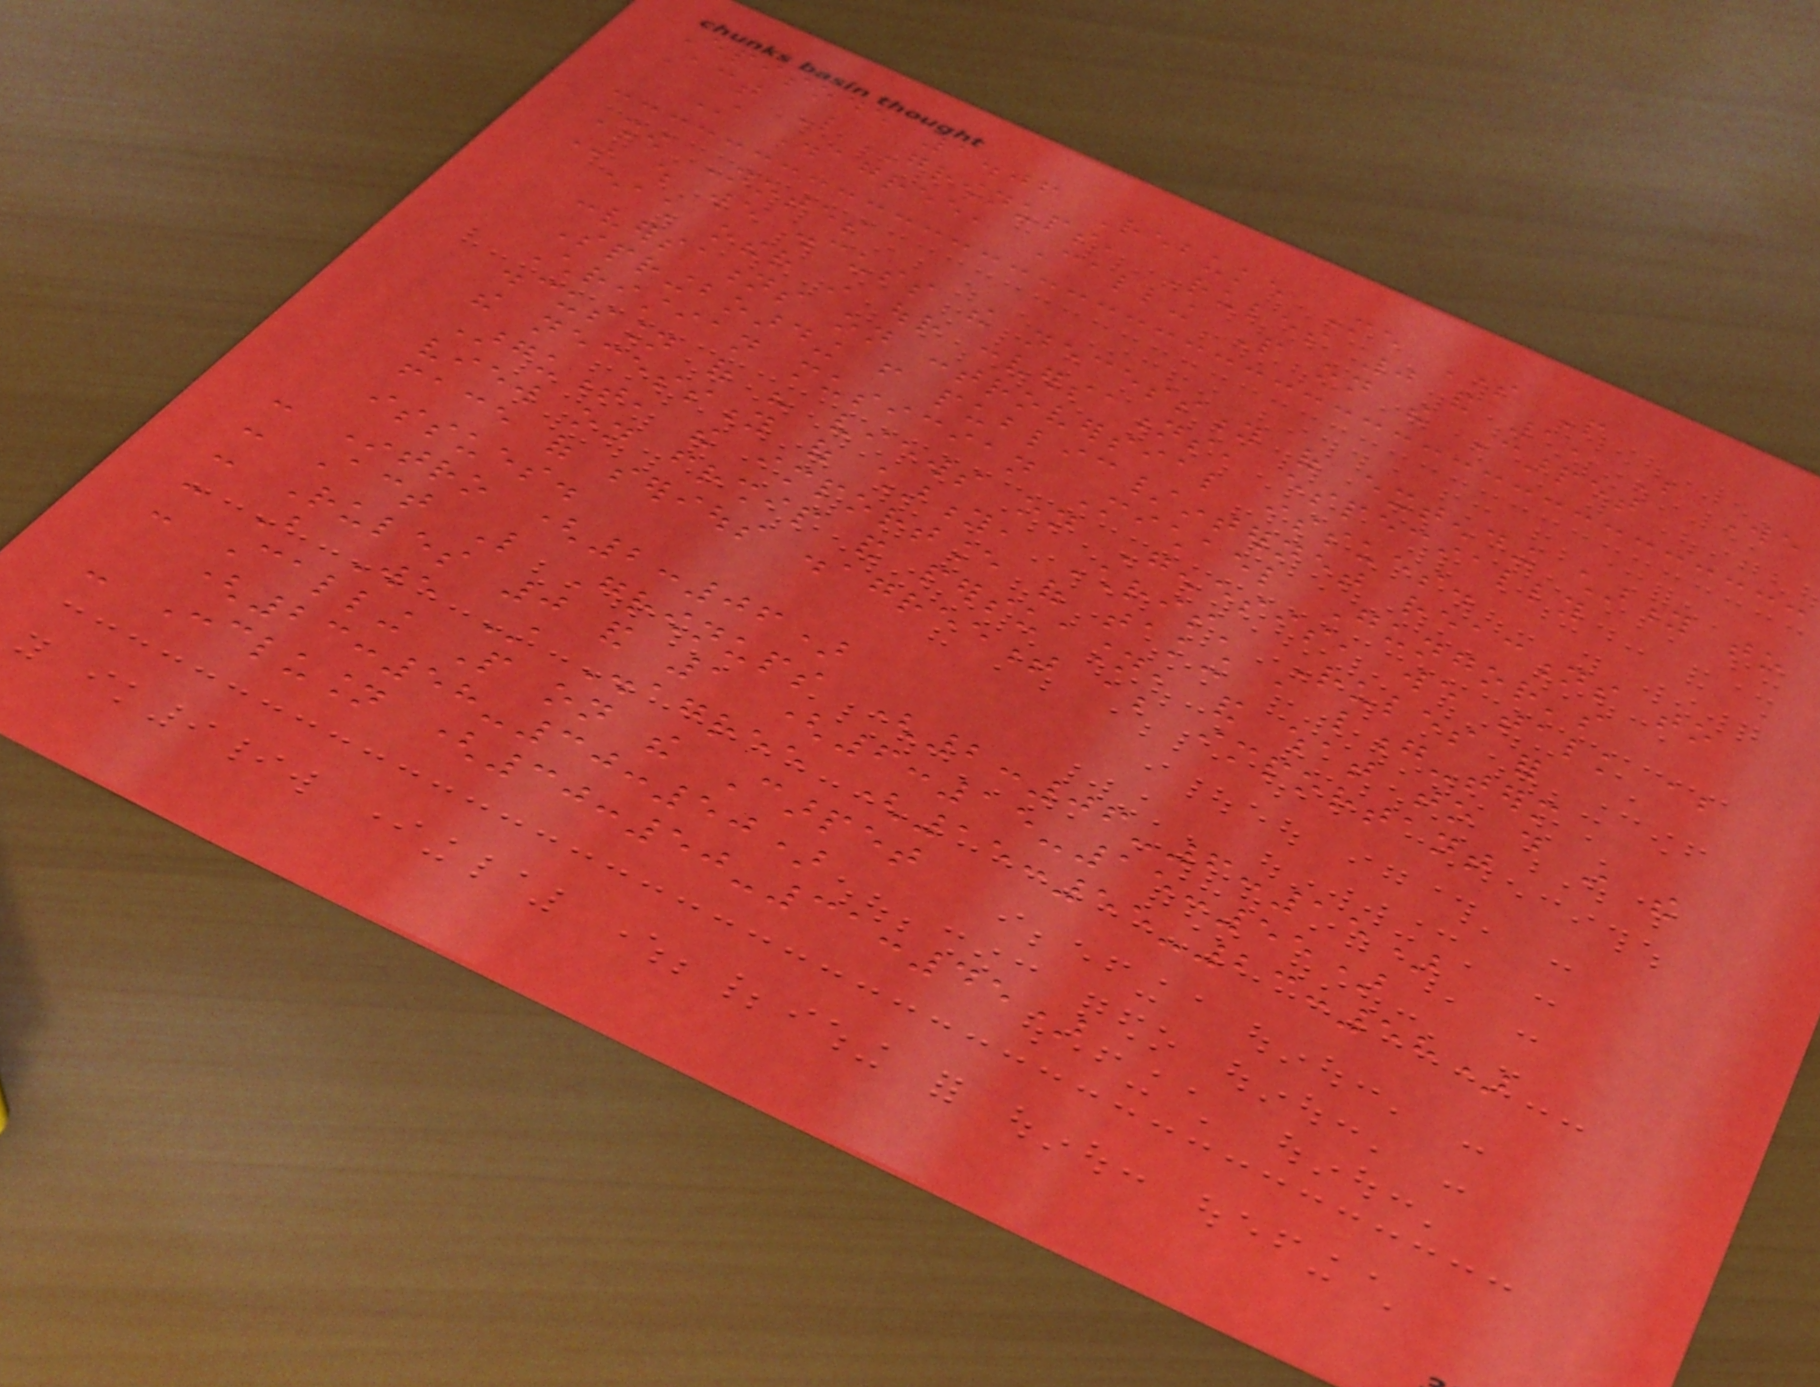Episode 1.06 Rebuke Me Some People
Act Like Grownups, Rules 0 and 1, But We
Still Disagree, Calling People on the Carpet
Show Notes
In which we discuss the necessity of extending charity to
each other in our conversations, especially
conversations on controversial issues.
Springboarding from public/internet reactions to
Christian musician Michael Gungor's
discussion of his views on Genesis, we talk about
the necessity of charity, Chris' Rules for
Argument, the importance of taking a long-term
view on friendship and persuasion, and what to do in the
face of serious disagreement about important
issues.
- Intro (2:06)
- Act Like Grownups (2:06-6:15)
- Rules 0 and 1 (6:15-15:55)
- But We Still Disagree (15:55-23:58)
- Calling People on the Carpet
(23:58-30:50)
- Conclusion (30:50-31:45)
